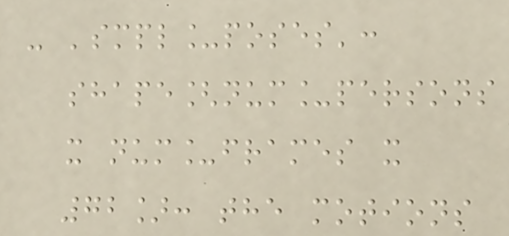- 'smpl_poses':
shape[num_persons
x num_frames x
72]: the motions
